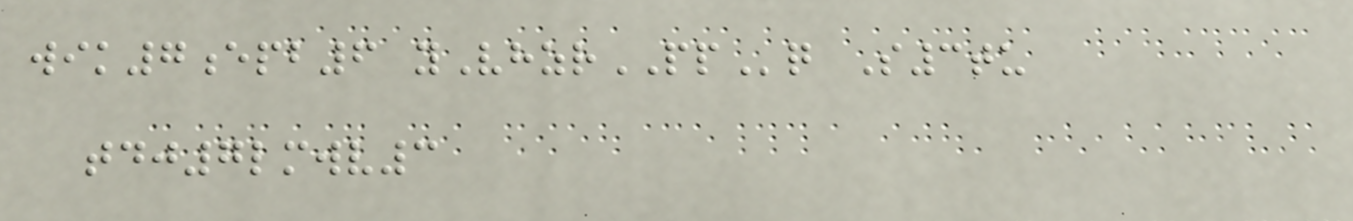wik7epb6 yVhzrPPq S3tu
tdj7lmwv3
